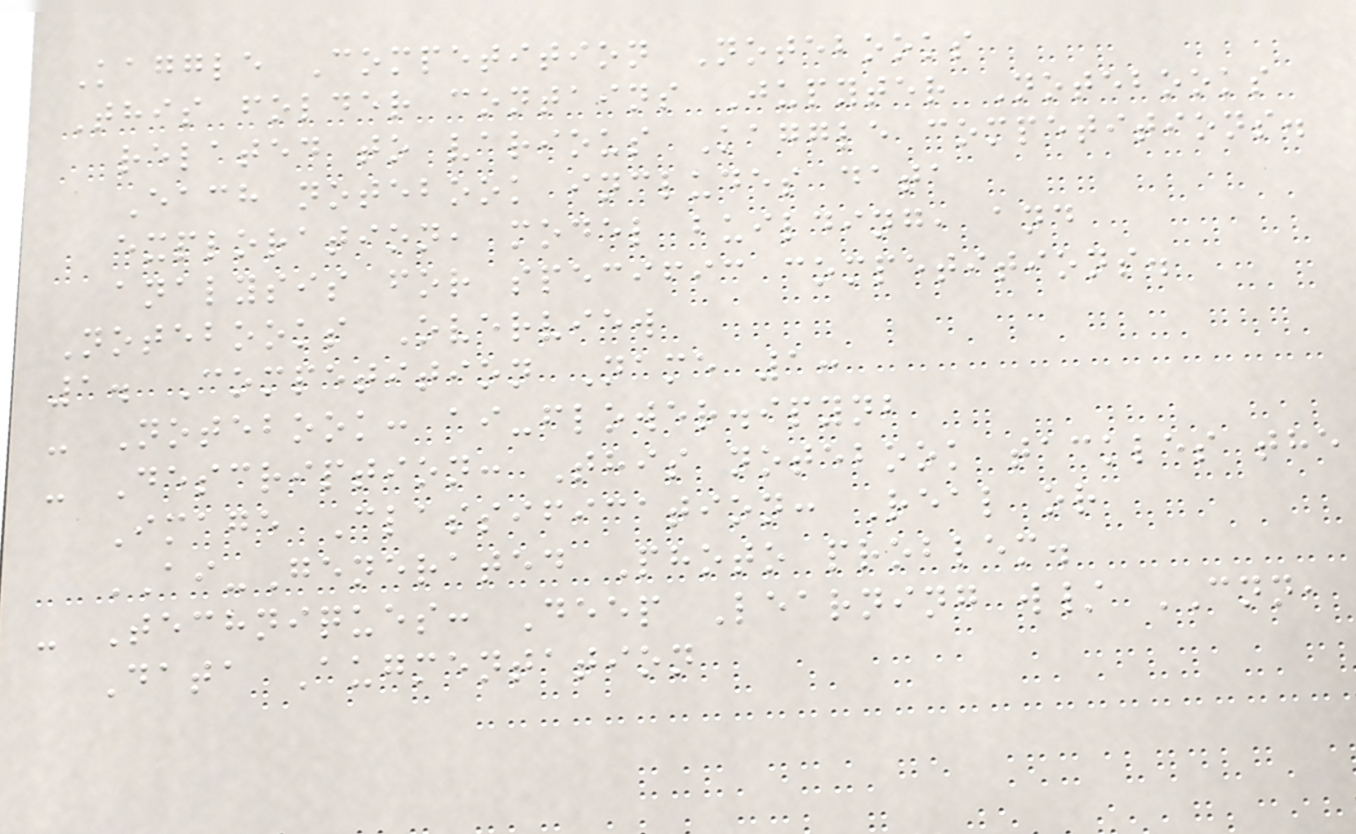Kaggle Competition Notebooks
This folder contains Jupyter Notebooks
related to various Kaggle competitions.
Each notebook includes data
exploration, model building, and
analysis for specific competitions.
Notebooks Overview
1. Competition Name 1:
- Notebook: ai-flower.ipynb
- Description: This notebook tackles the
Image Classification: Real or
AI-Generated Photo problem.
- Techniques: Deep Learning w/ CNN,
Data Augmentation
